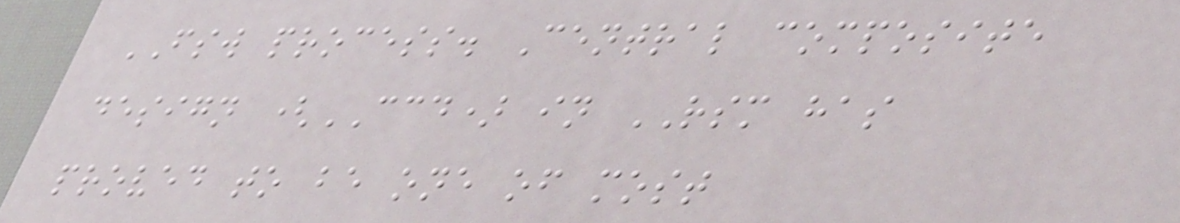FSW process. Central composite
design (CCD) in RSM has
proved to be one of most
